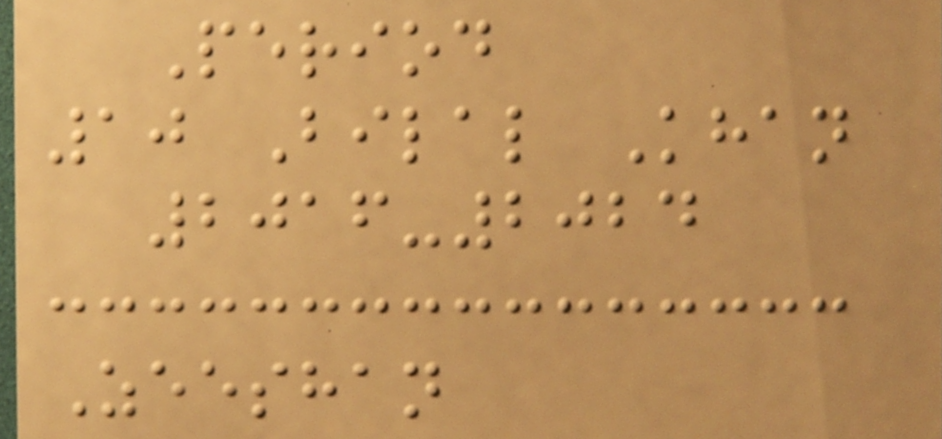Period
10 Bilal Khan
2016-2024
Zeeshan
